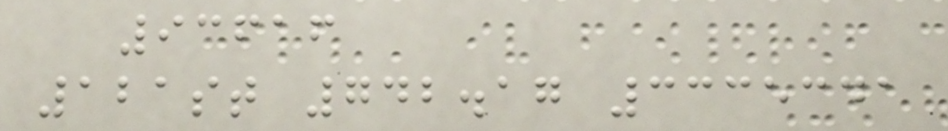93616
121st 742.17 3335341
